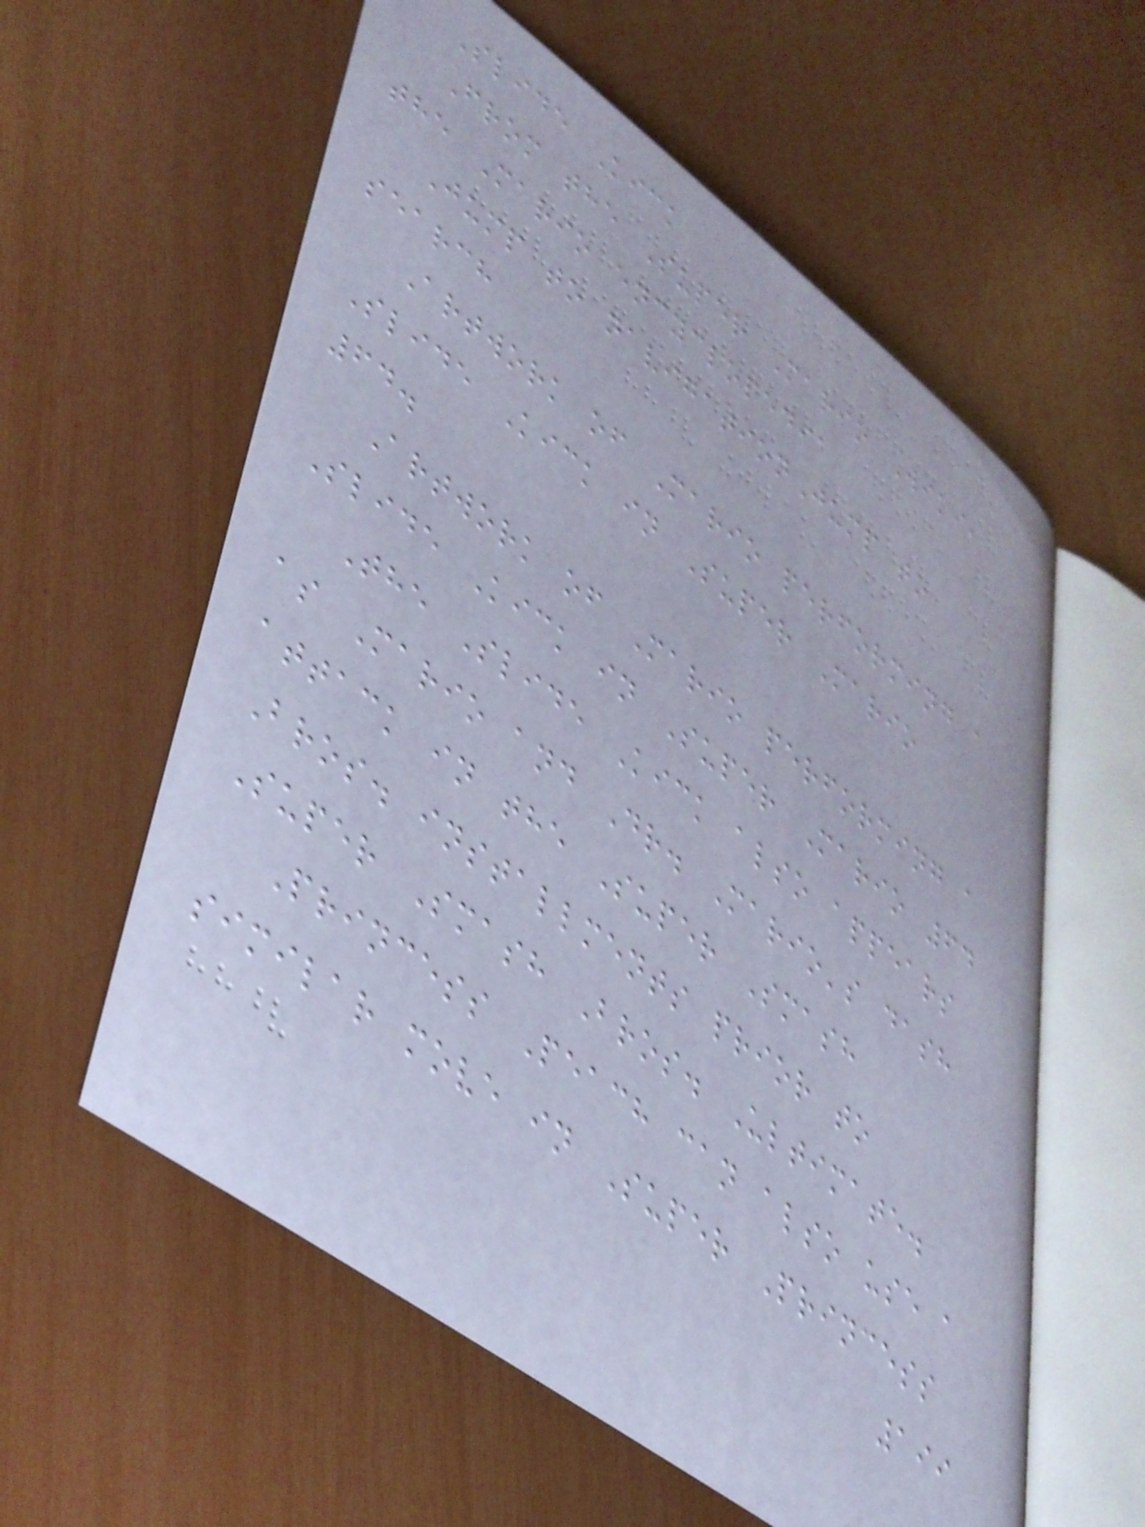Slide Kick
From the Super Mario Wiki,
the Mario encyclopedia
Jump to navigationJump to
search
Artwork of Mario performing a
Slide Kick in Super Mario
64.
Artwork of Mario performing a
Slide Kick in Super Mario 64
The Slide Kick also appears
as Mario and Dr. Mario's dash
attack in the Super Smash
Bros. installments prior to
Super Smash Bros. Ultimate.
Princess Peach can also use a
similar move in Super Princess
199
